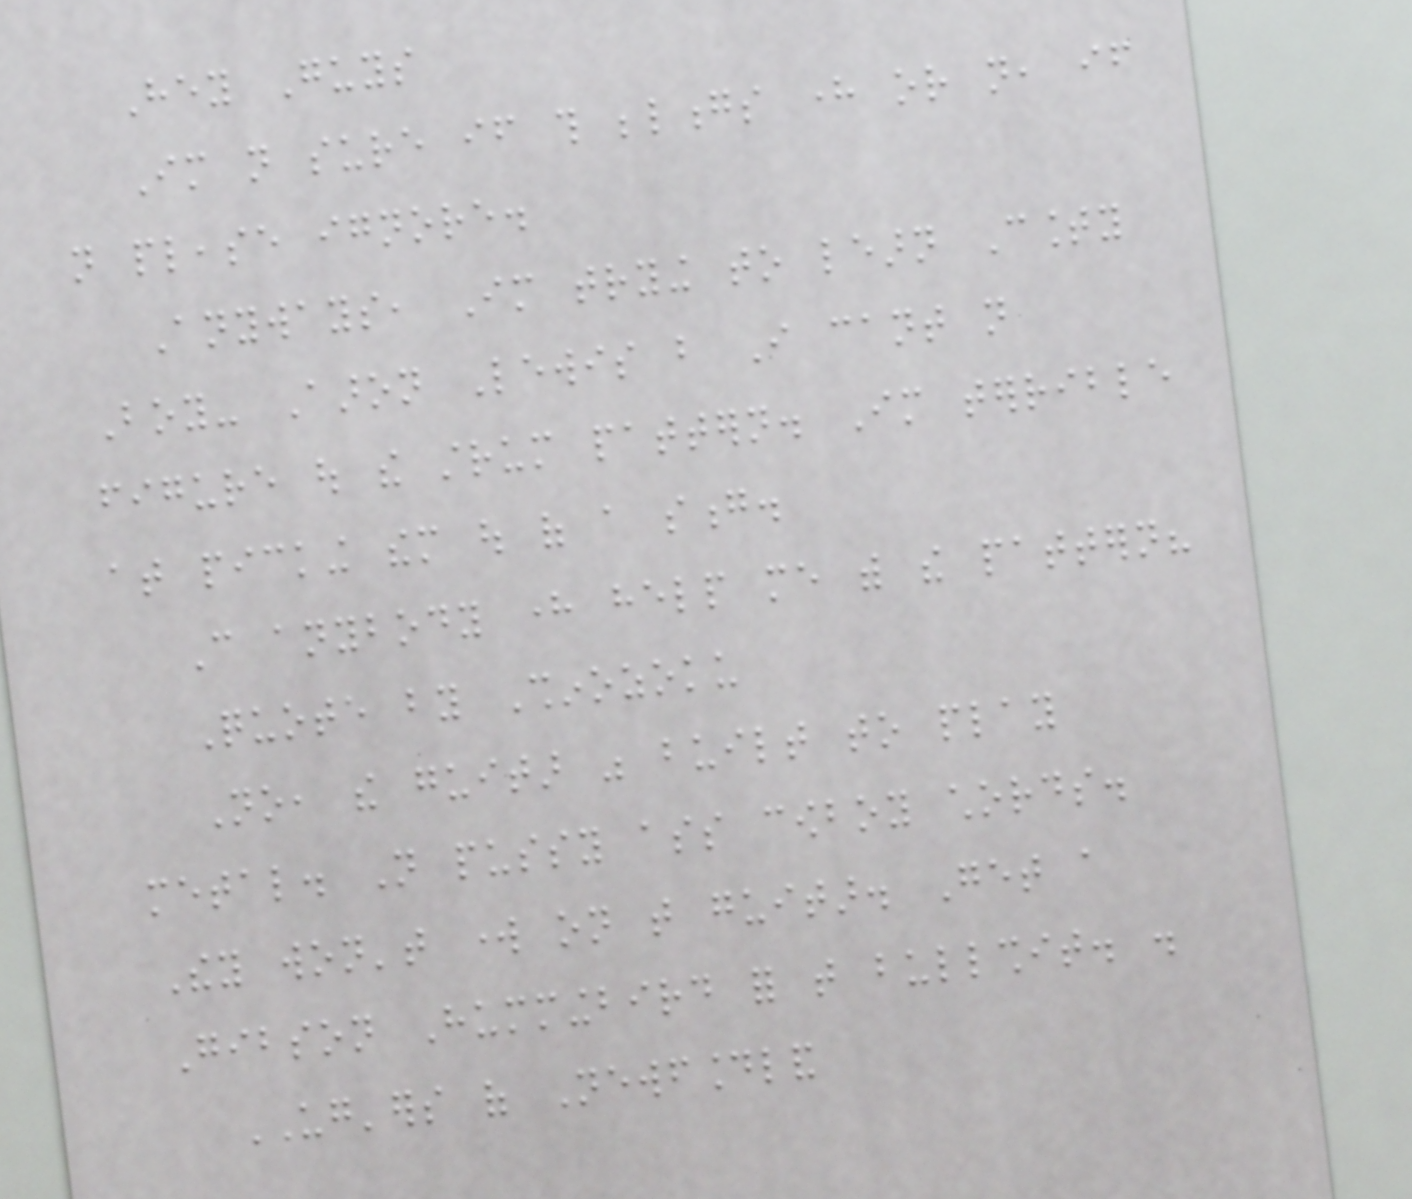Hey Guys
Im not sure if this belongs here or not, if
not please ignore.
Anyways, Im trying to learn County
Boy- Aaron Lewis but I cant not
figure out the strum pattern. Im terrible
at picking them out of a song.
Can anybody here help me with the pattern?
Quote by Shinozoku
No, the guitar was built to play
metal. Not pussy ass cowboy chords.
They won't work on that guitar. Get a
Gibson Hummingbird for that bullshit. .
UG'ers of Newfoundland
